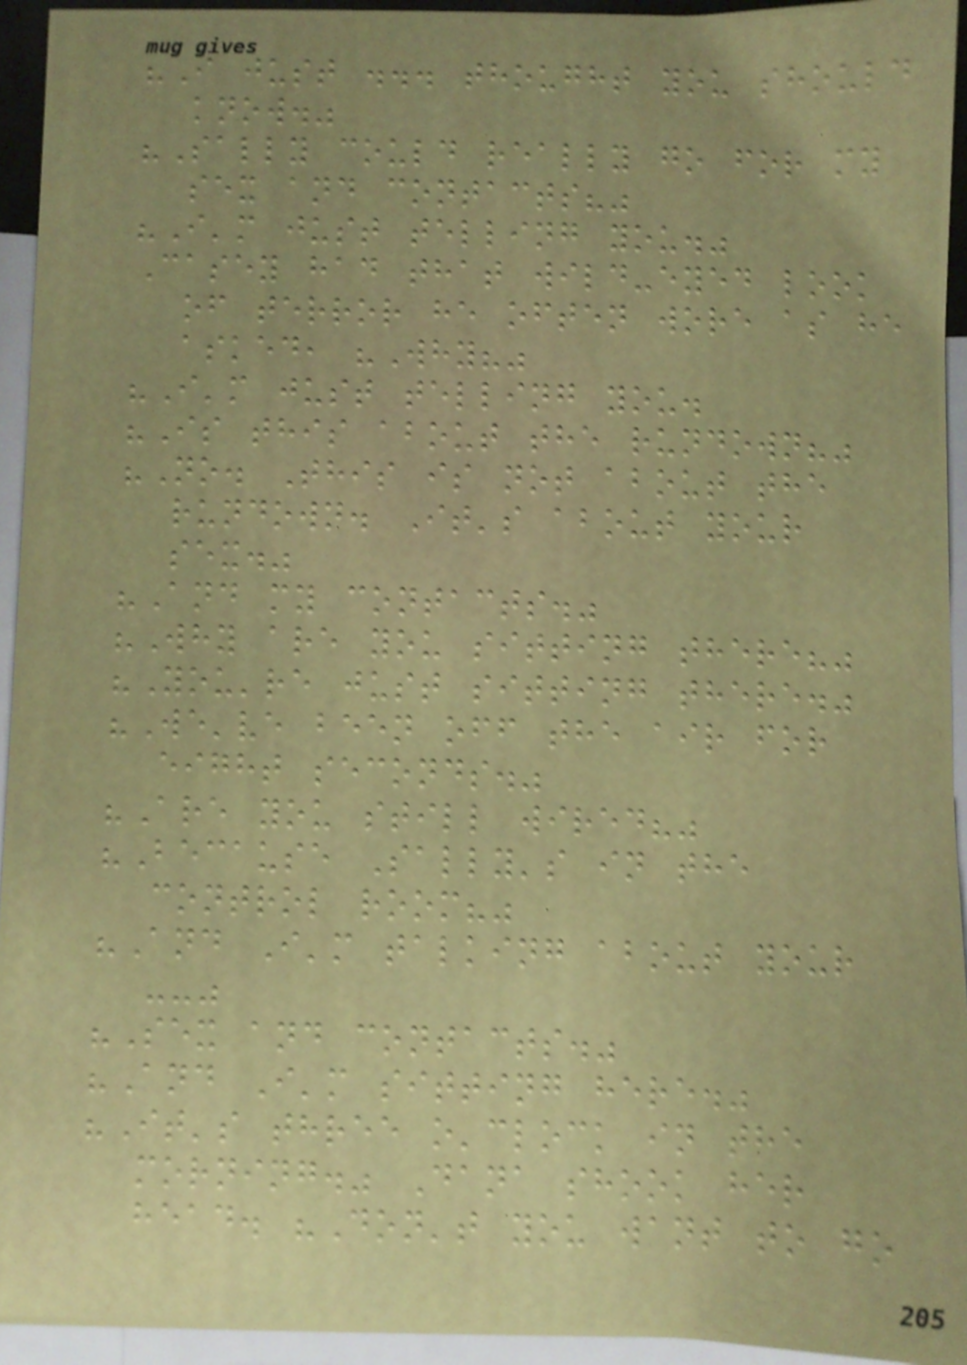"I just ... thought you should
know."
"Sally could really go for my
sex and contacts?"
"I'm just telling you."
Casey had that wild-eyed look
of terror he often wore as he
asked, "Why?"
"I'm just telling you.
"Is this about the rundown?"
"No. This is not about the
rundown. It's about your
sex."
"And my contacts."
"Why are you sitting there?"
"You're just sitting there."
"We've been off the air for
eight seconds."
"Are you still wired?"
"Because Sally's in the
control room?"
"And I'm talking about your
--"
"Sex and contacts."
"And I'm sitting here."
"It's three o'clock in the
morning." Dana shook her
head. "Don't you want to go
